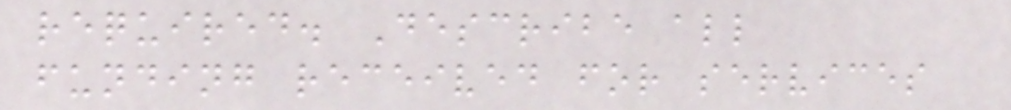required. Describe all
funding received for services
